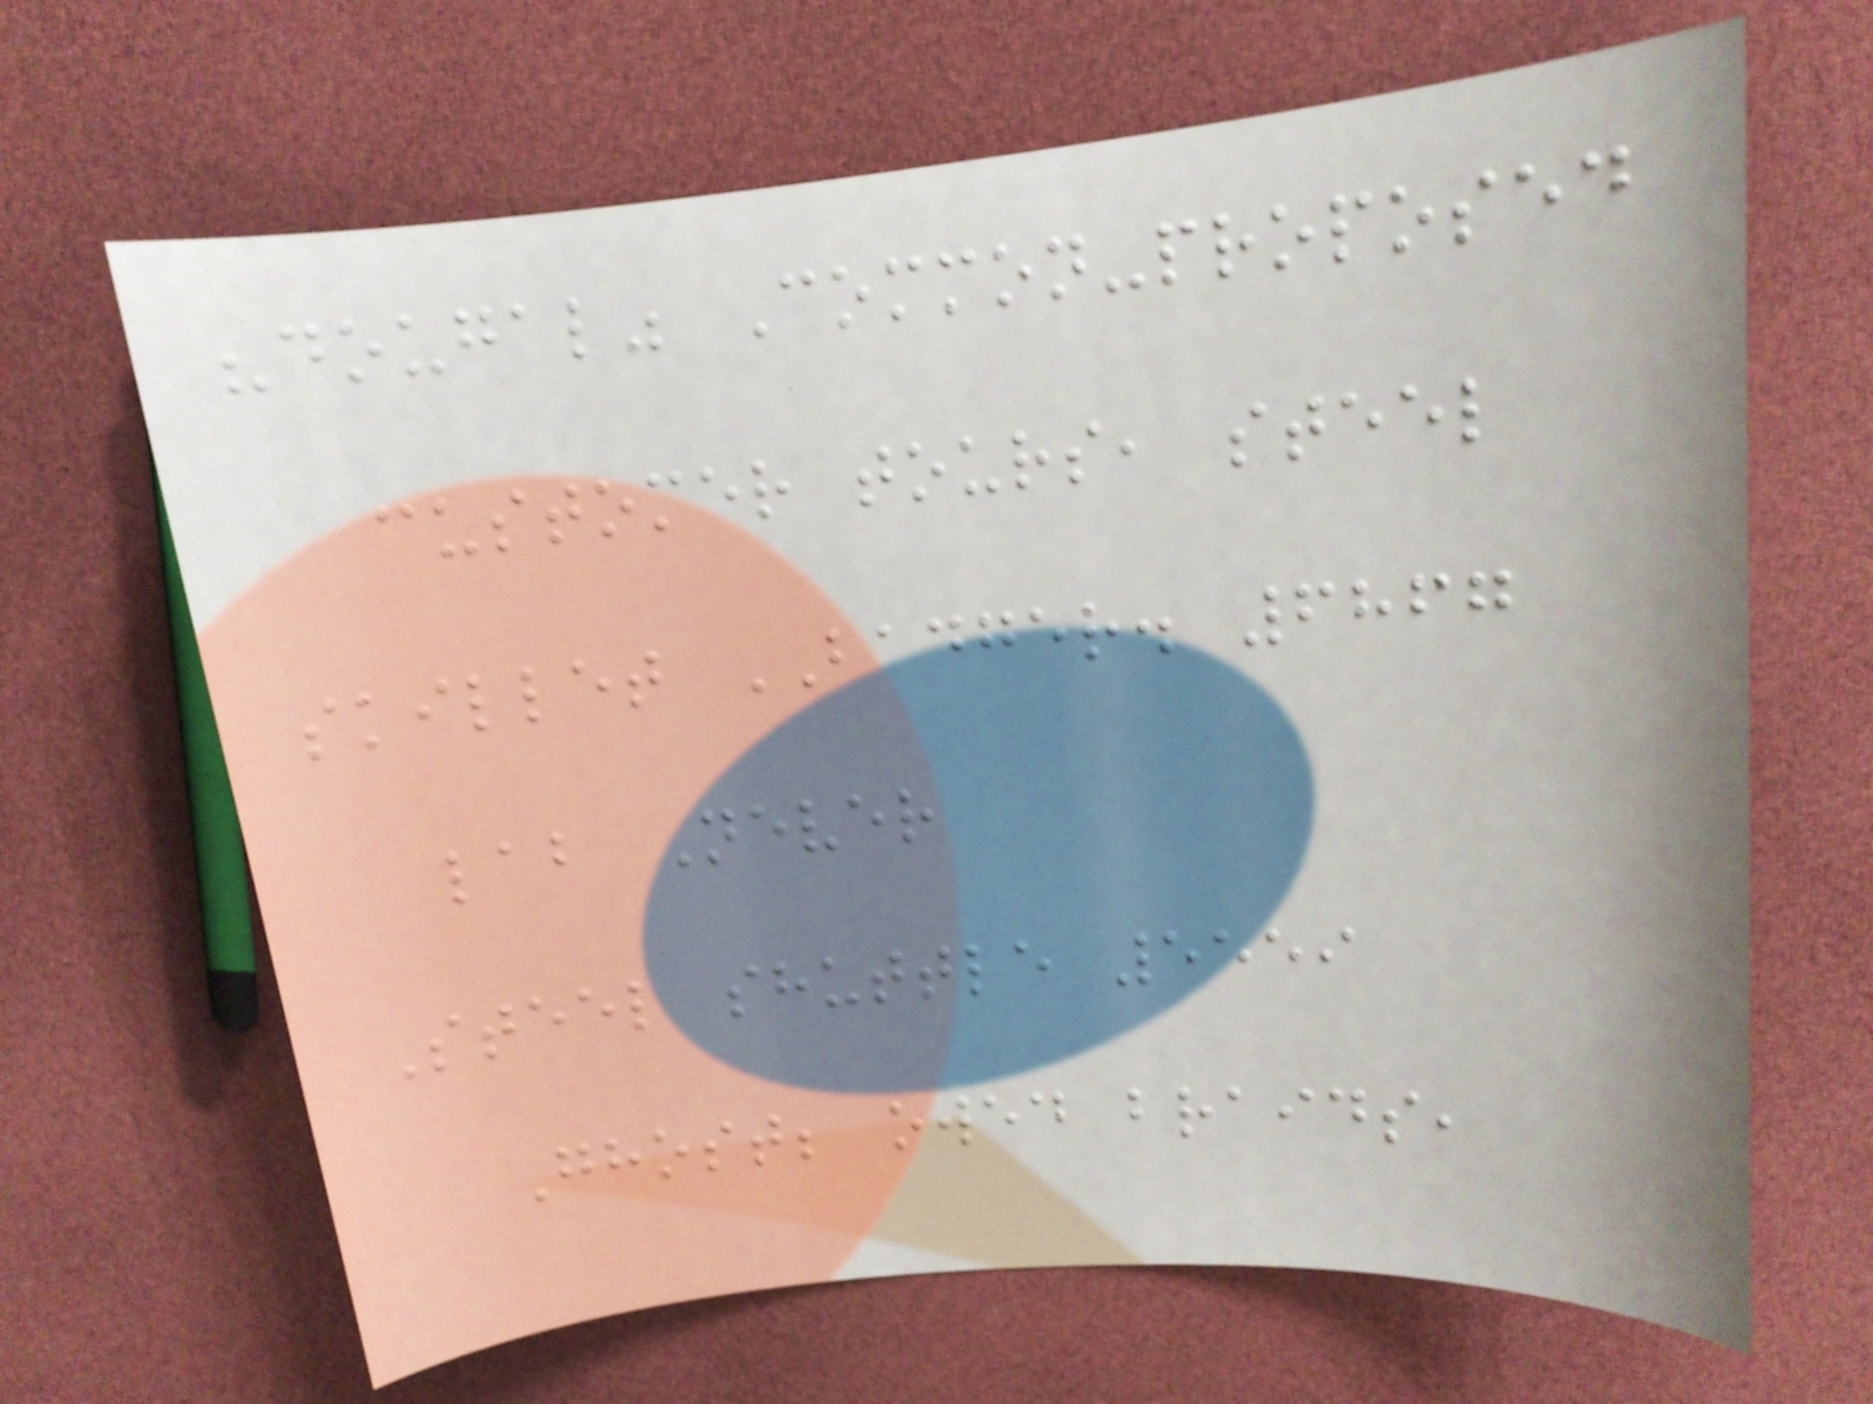"dougal" Common-proposed
customer tours, steel
skillet BADGER. 6867
lab Never
Steel shuttle 5559
Ghost; owed braids,
